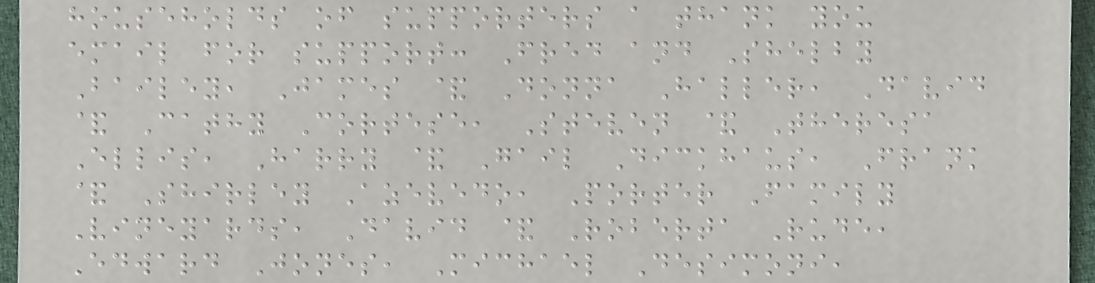households of supporters a thank you
email for support: Fred and Shelby
Bailey, James & Donna Haller, David
& Cathy Cortese, Steven & Theresa
Ellis, Harry & Gail Dickhaus, Frank
& Shirley Azevedo, Porter Family
Vineyards, David & Roberta Rude,
Edward Jones, Michael Desimoni,
